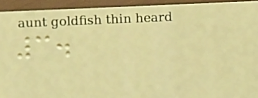3.
